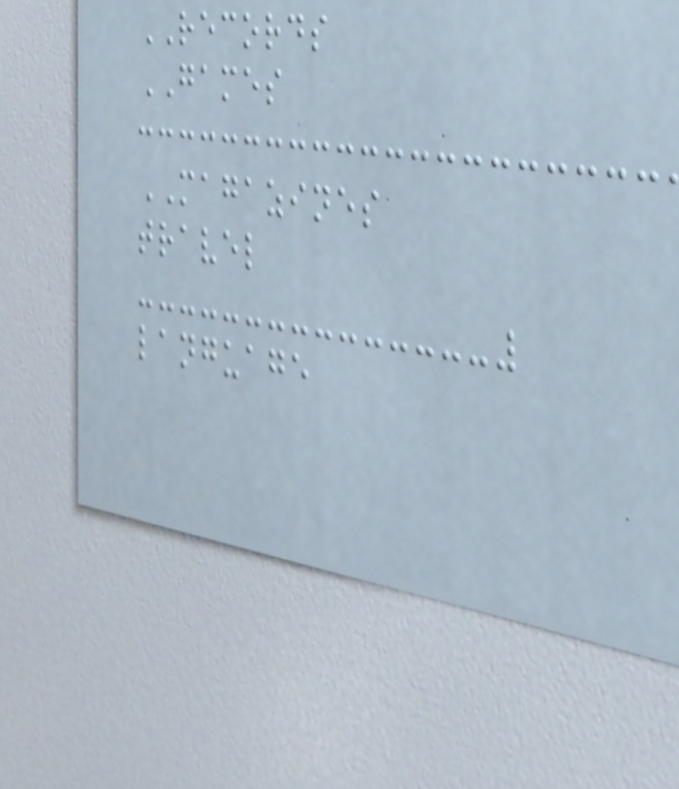RECORDS
GAMES
MAGAZINES
travel
language
